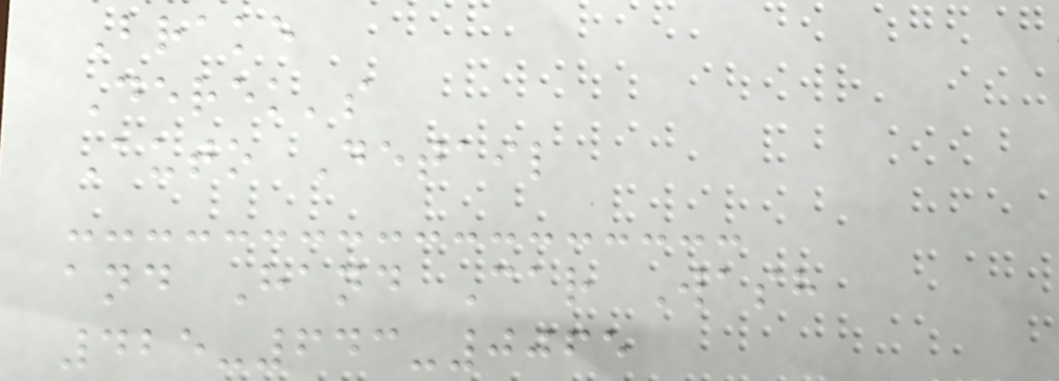Brake
Derek's
Auto Detail
and Hand Car Wash
425-643-0065
